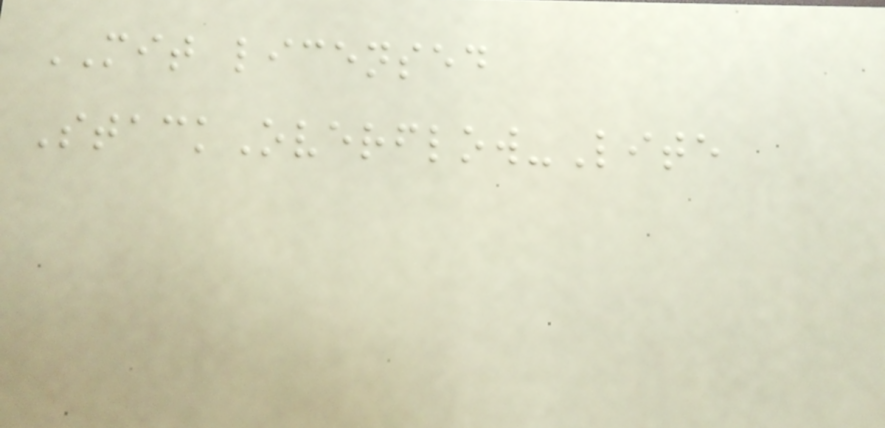MIT licensed
StackOverflow-Lite
